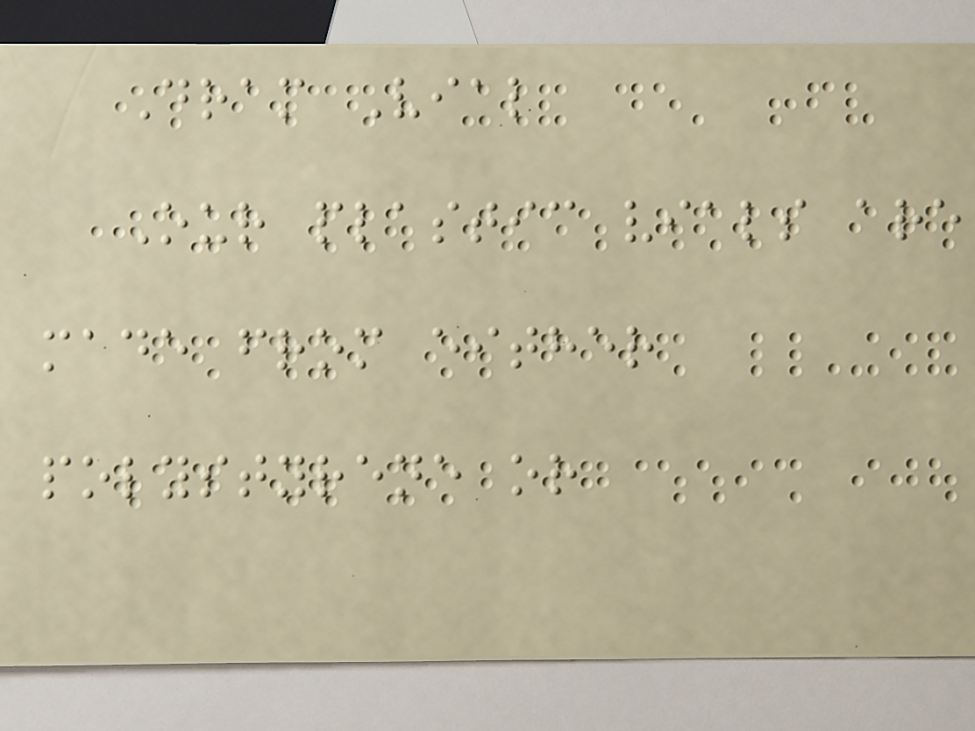Dram Vial
Our plastic vials are
made from either
polystyrene or
